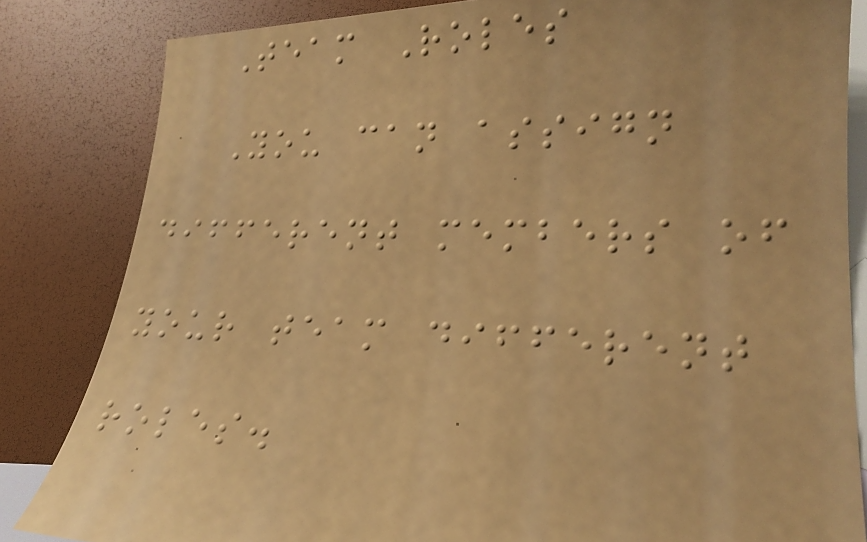Team Roles
You can assign
different members of
your team different
roles.
